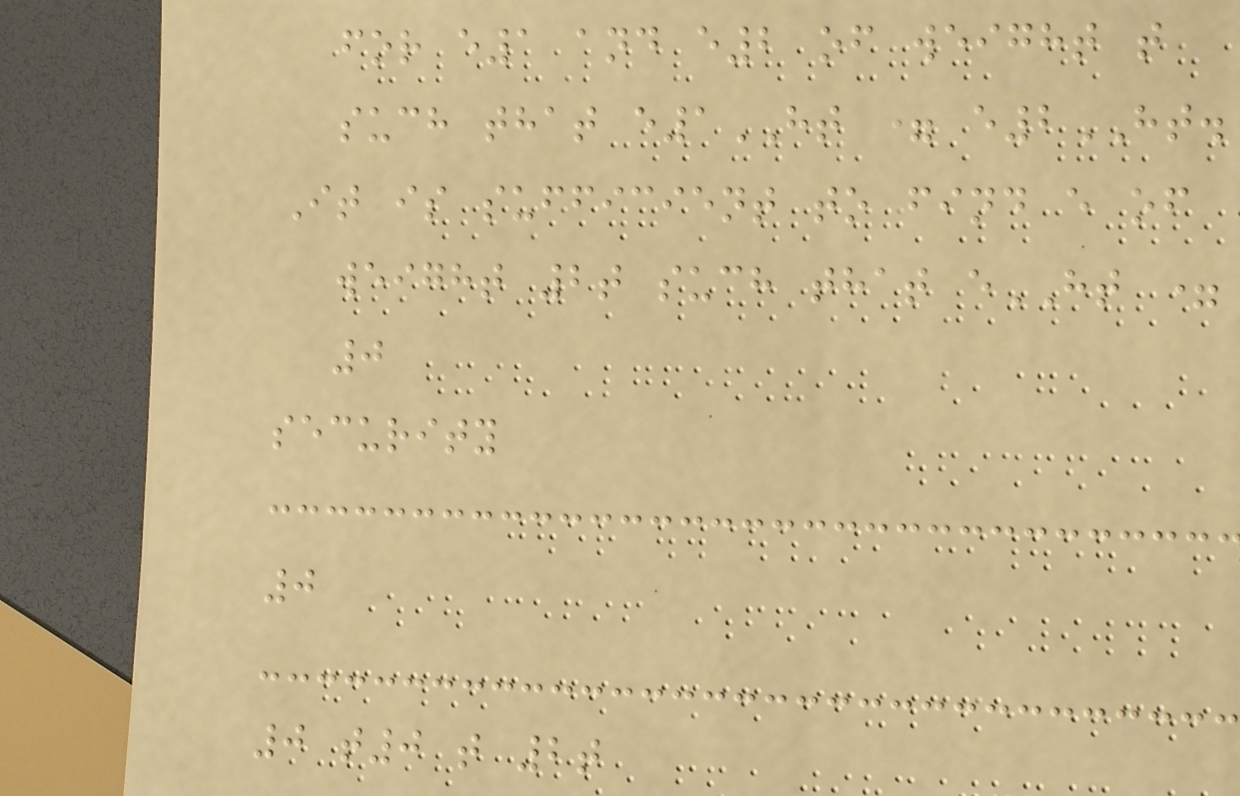for e1 and e2 of weight t
such that e1HT = e2HT.
It is sufficient to find e of
weight 2t such that eHT =
0
security
0
0 t0 t 2t
